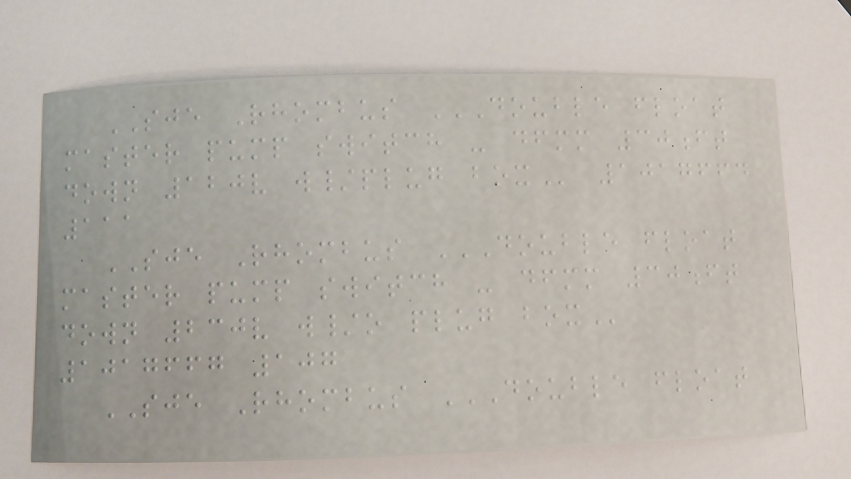SJE Rhombus DOUBLE FLOAT
MASTER PUMP SWITCH - DFMM 30FT
DOWN 120V W/PLUG BOX 1017664
111
SJE Rhombus DOUBLE FLOAT
MASTER PUMP SWITCH - DFMM 30FT
DOWN 230V W/O PLUG BOX
1017667 107
SJE Rhombus DOUBLE FLOAT
